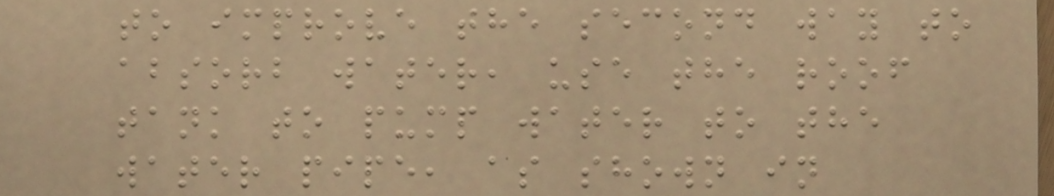to improve the second way to
absorb water, use the roof
tank to pump water to the
water pipe, as shown in
